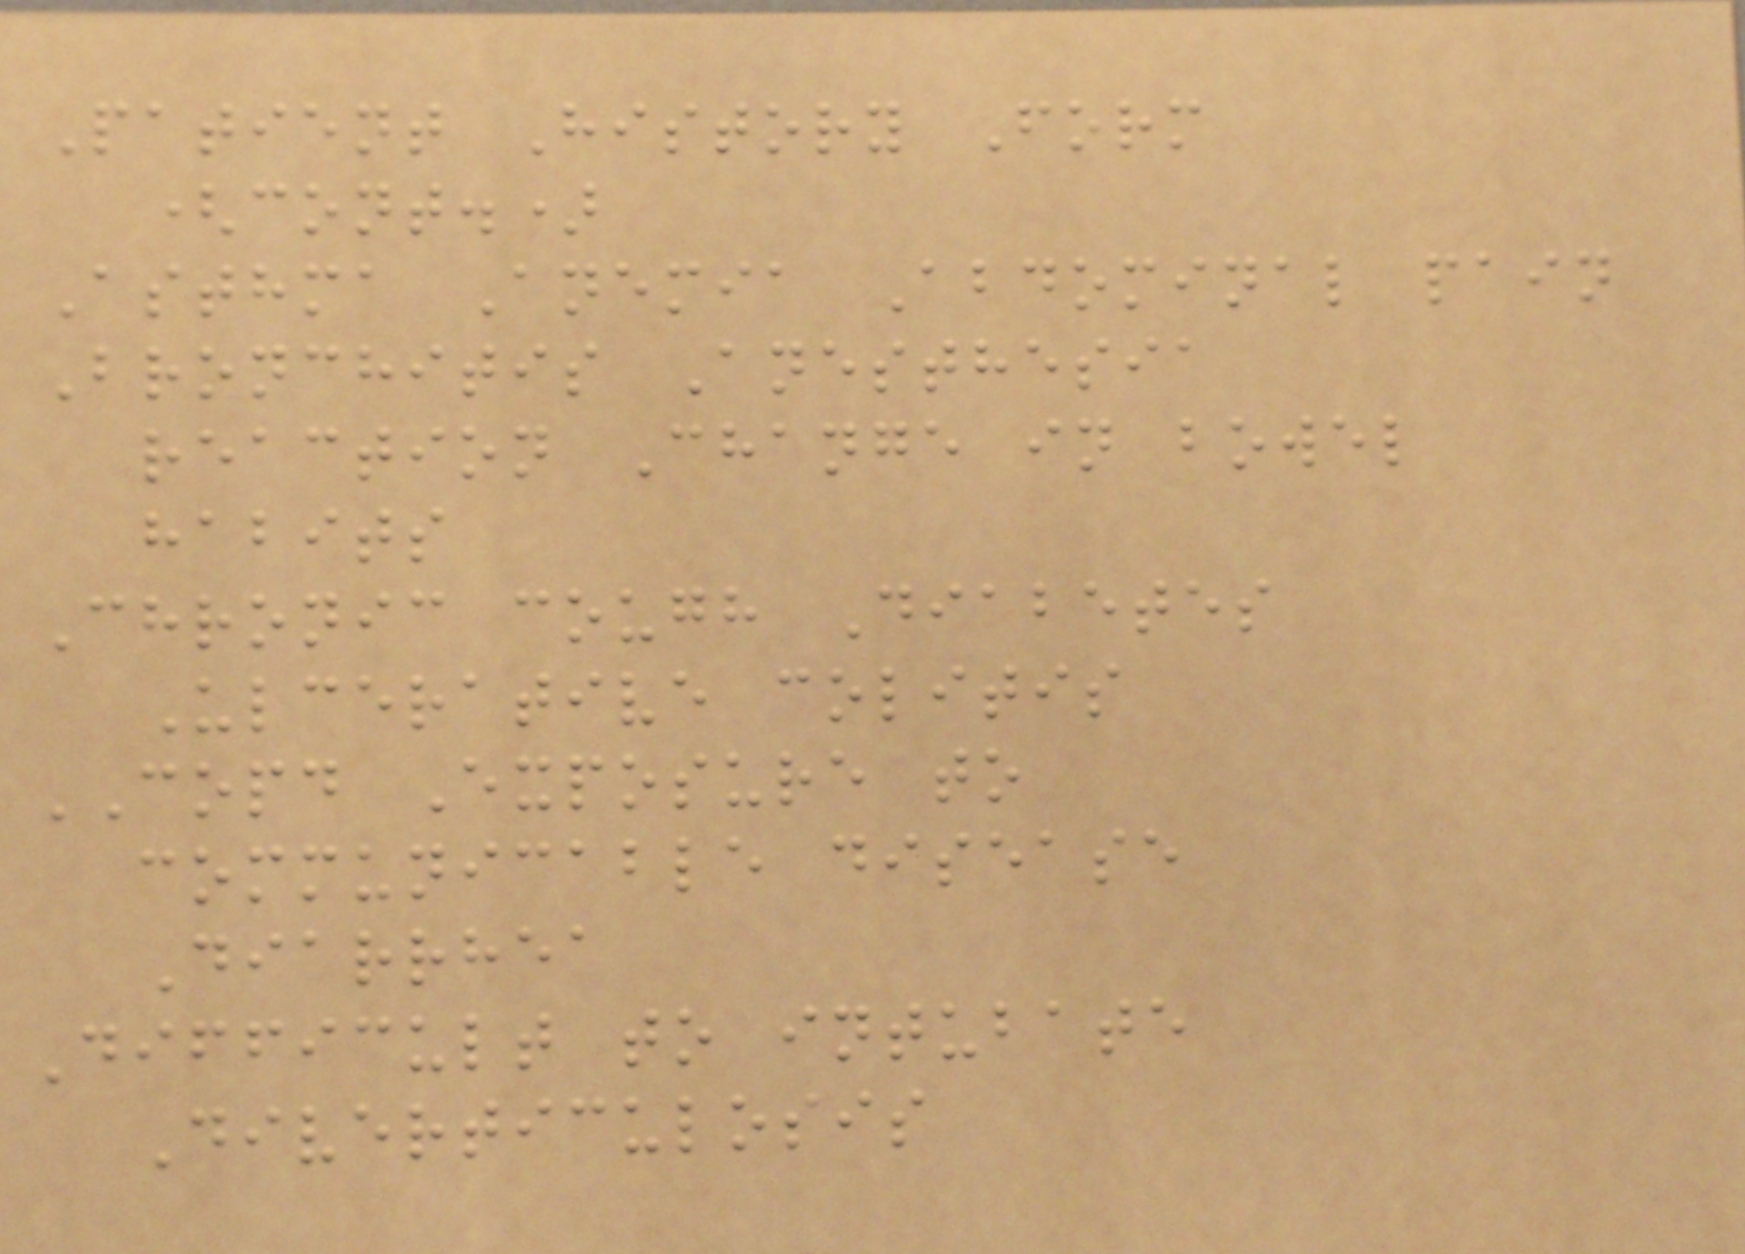Patient History Form
(cont.)
Asthma Anemia Abdominal pain
Bronchitis Anesthesia
reaction Change in bowel
habits
Chronic cough Diabetes
Ulcerative colitis
COPD Exposure to
communicable disease
Diarrhea
Difficult to intubate
Diverticulosis
